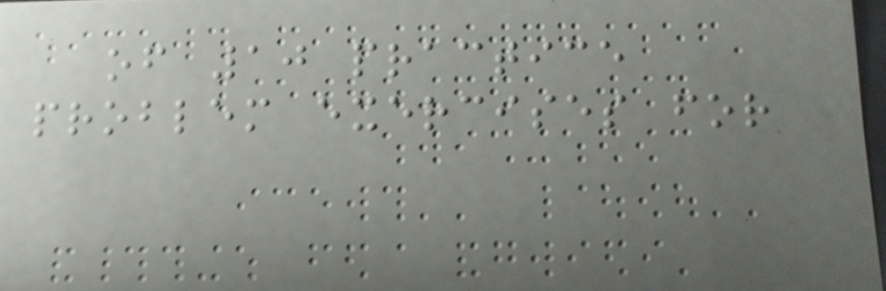of 10 practice
problem exercises for
